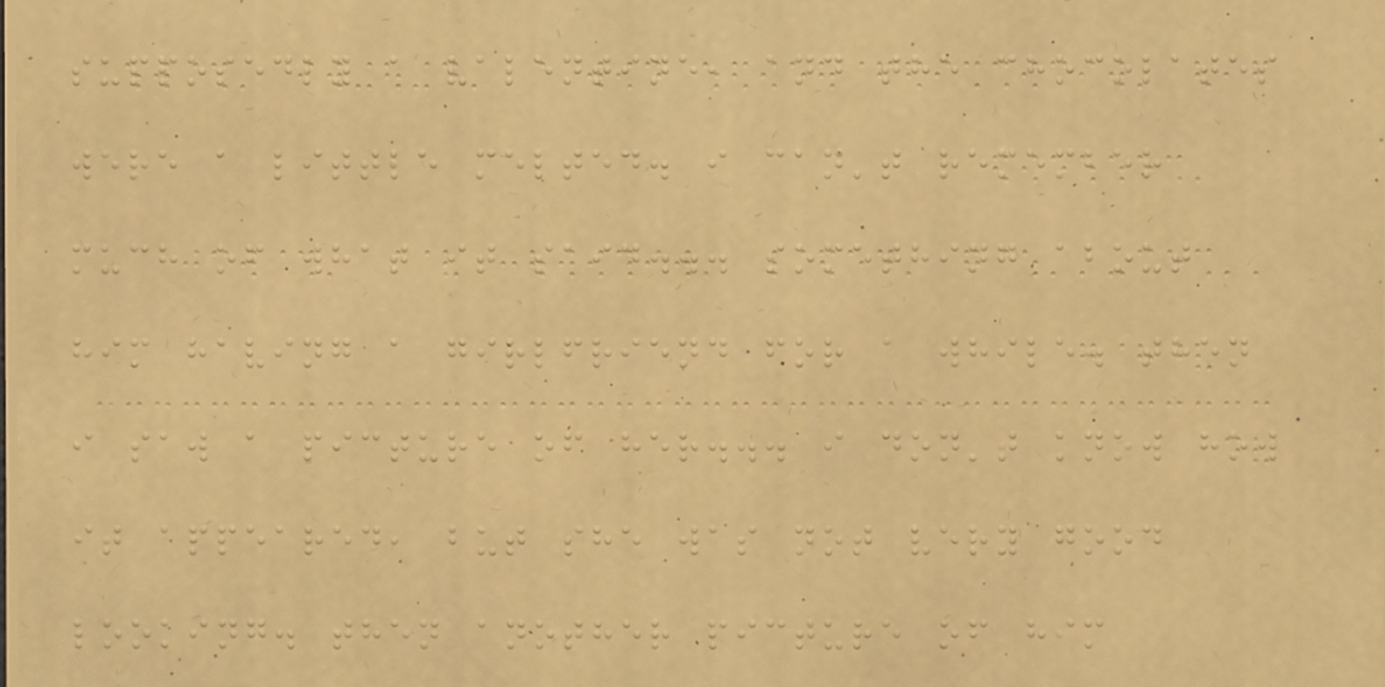supposedly a valentine, and the chocolates
were a little melted. i can't remember
much of what it said... something about
him having a girlfriend for a while. then
i saw a picture of her... i don't know how
it appeared, but she was not very good
looking. then another picture of him
